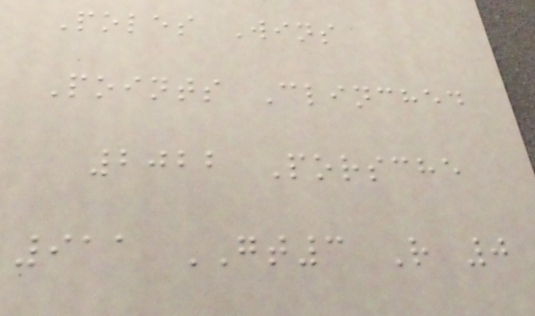Poles Wins
Points Clinched
2022 Porsche
911 GT3 R 0
